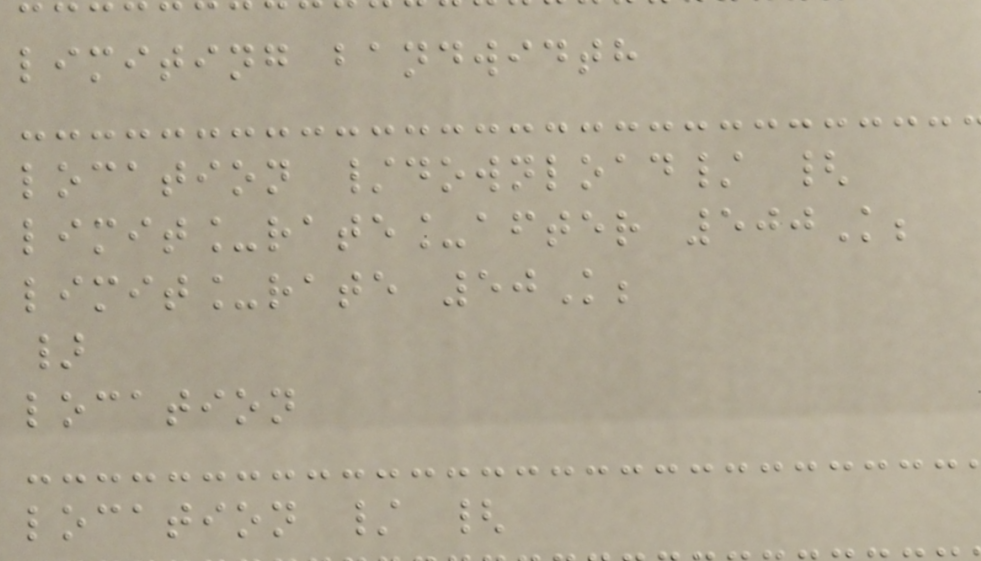limiting bandwidth
location /download/ {
limit_rate_after 500K;
limit_rate 50K;
}
location
location / {
